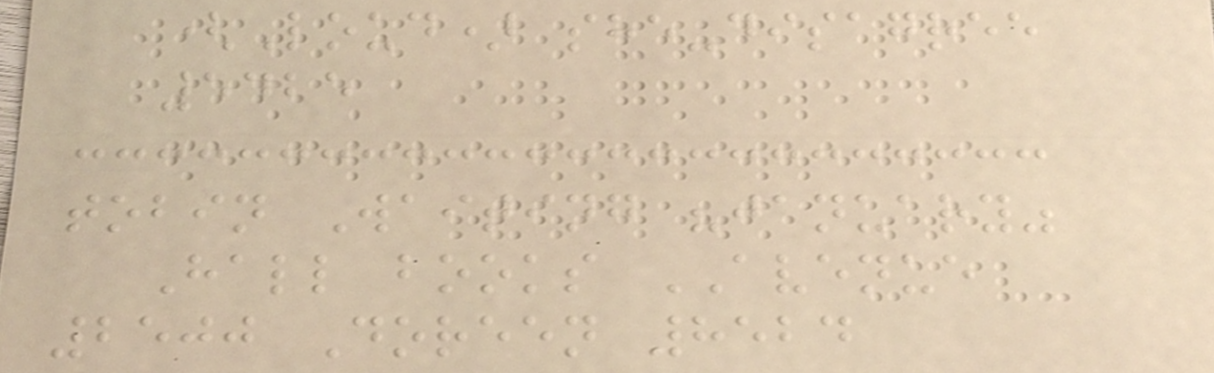(Loud) she-disagree
5425
tobin Waiting "january"
Hall books AVENUE
2500 Doreen 8524
